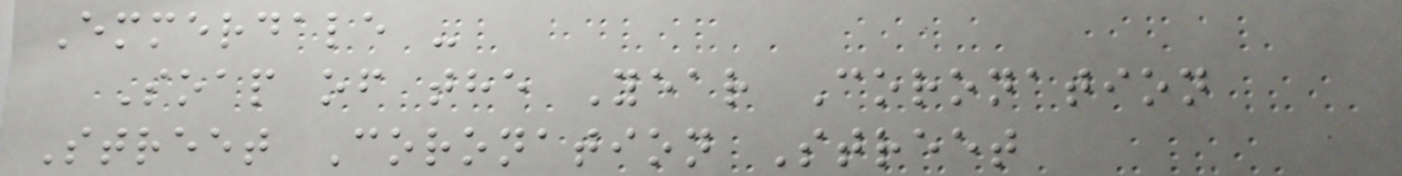Emmerdale -
Soap of the Year Coronation
Street Coronation Street
